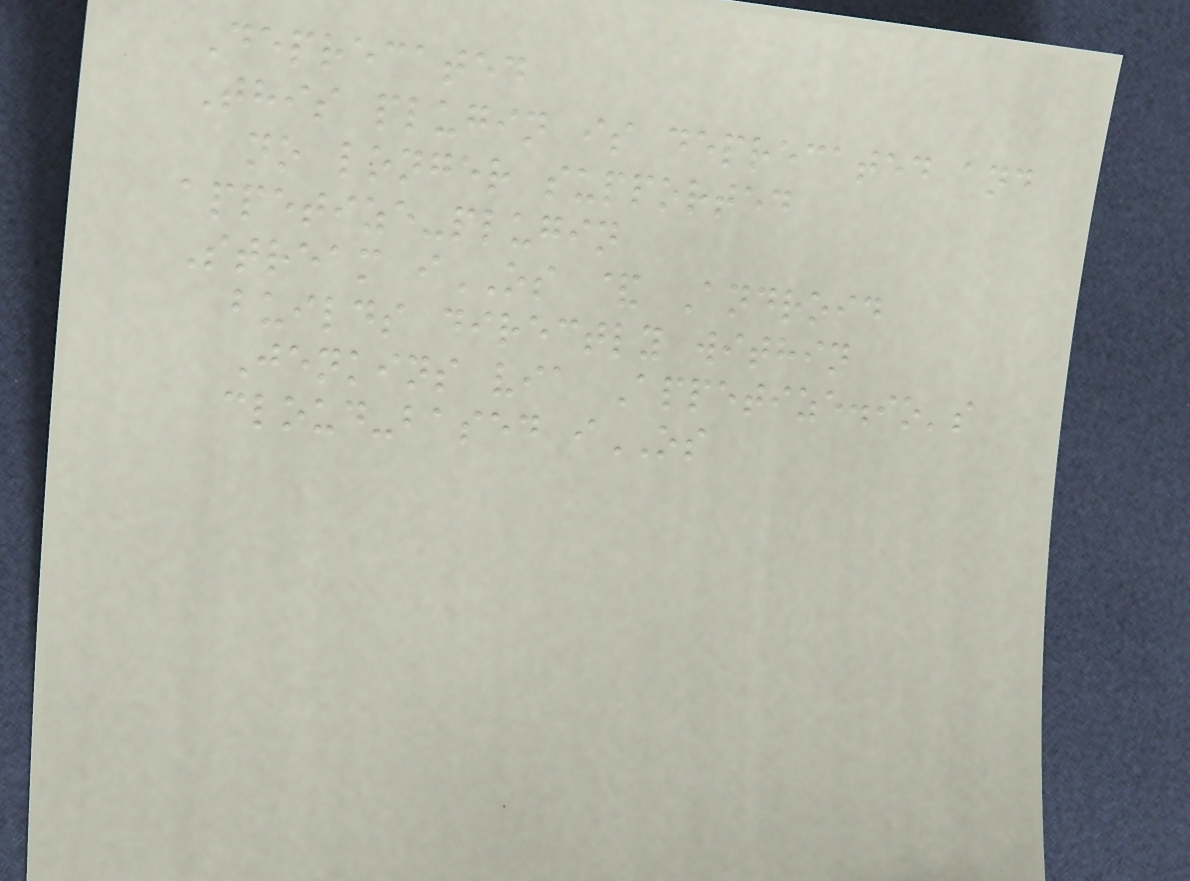Deprecated
This plugin is deprecated and
no longer supported
appetize-plugin
Stream iOS & Android
builds directly within
Jenkins via Appetize.io's
cloud-based iOS
